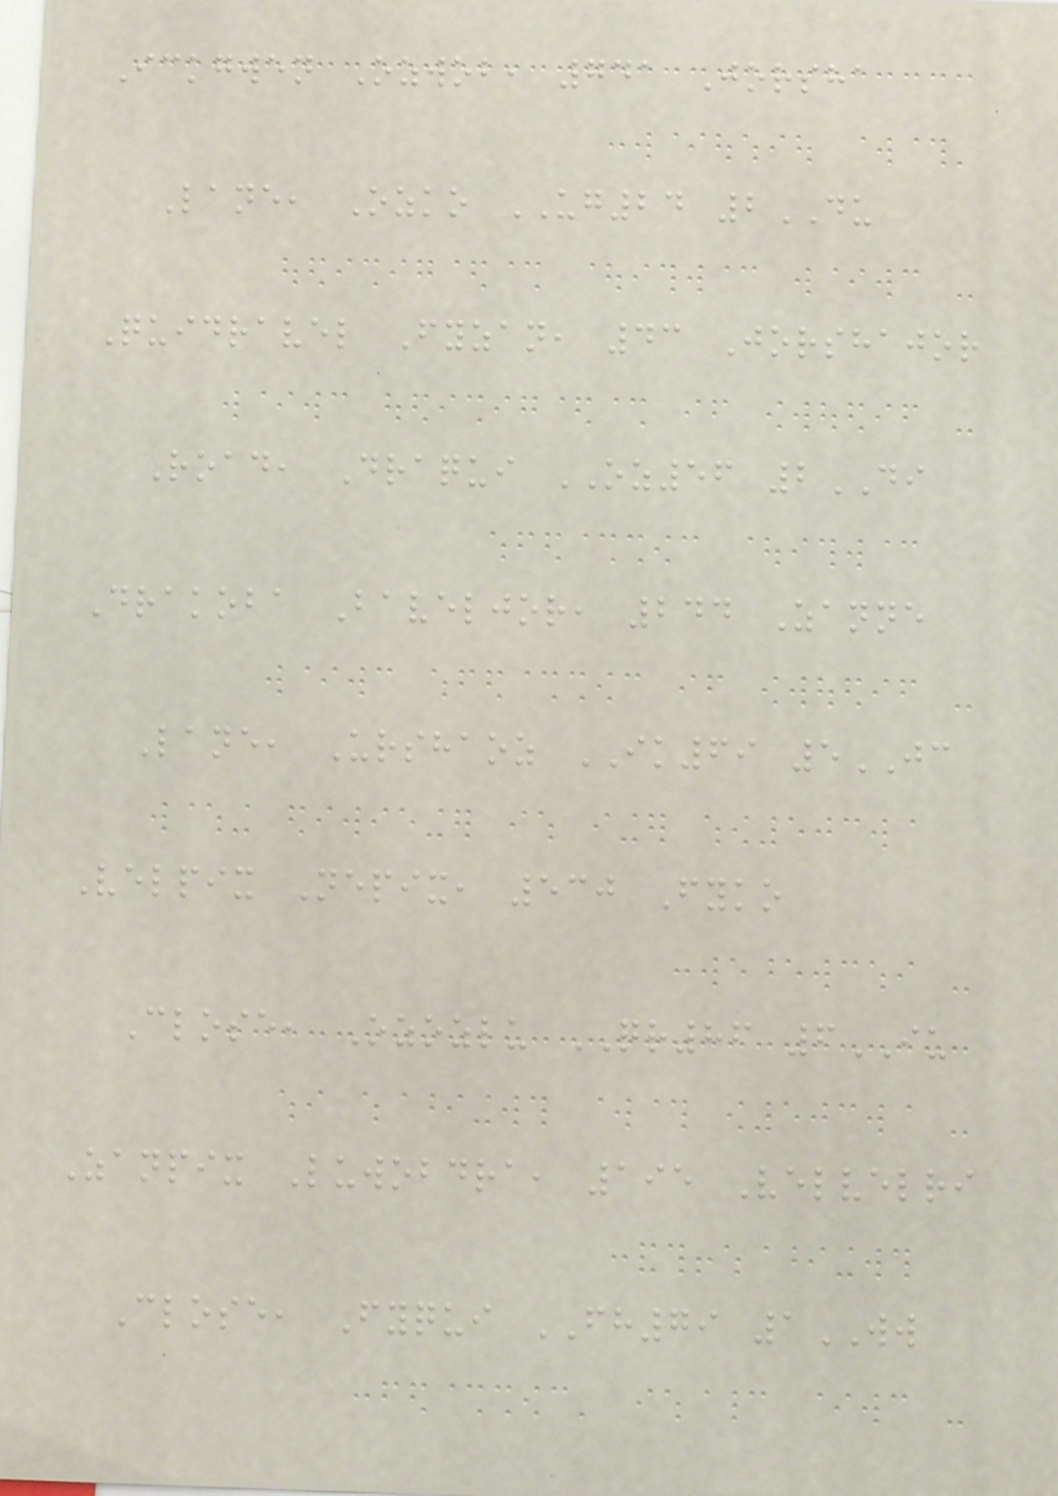Ickgwen Ozwob, 741 Jorsha
Lane, Ozko UG24 2DU
Quidravel Fyzan, 43 Jorshajor
Road, Draqui OZ56 2DI
Drakoba Baveljor, 244 Zanne
Lane, Urshaoz IK69 5JC
Velpix Nepix, 530 Fyko
Close, Ozozlu QR86 6IU
Zanpix Luwobdra, 195 Velvelri
Close, Fyqui FH79 1WW
